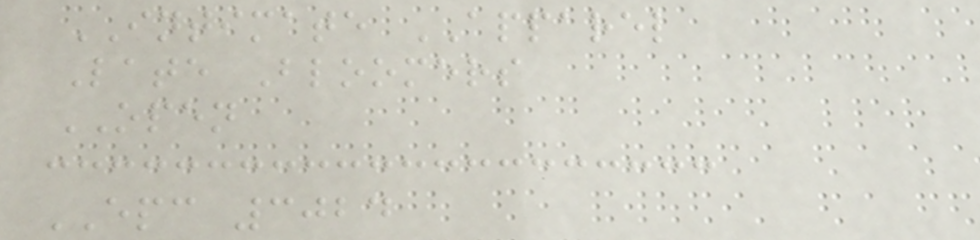INTIMATE APPAREL
Late Bloomers
OPEN
EPC 3024
